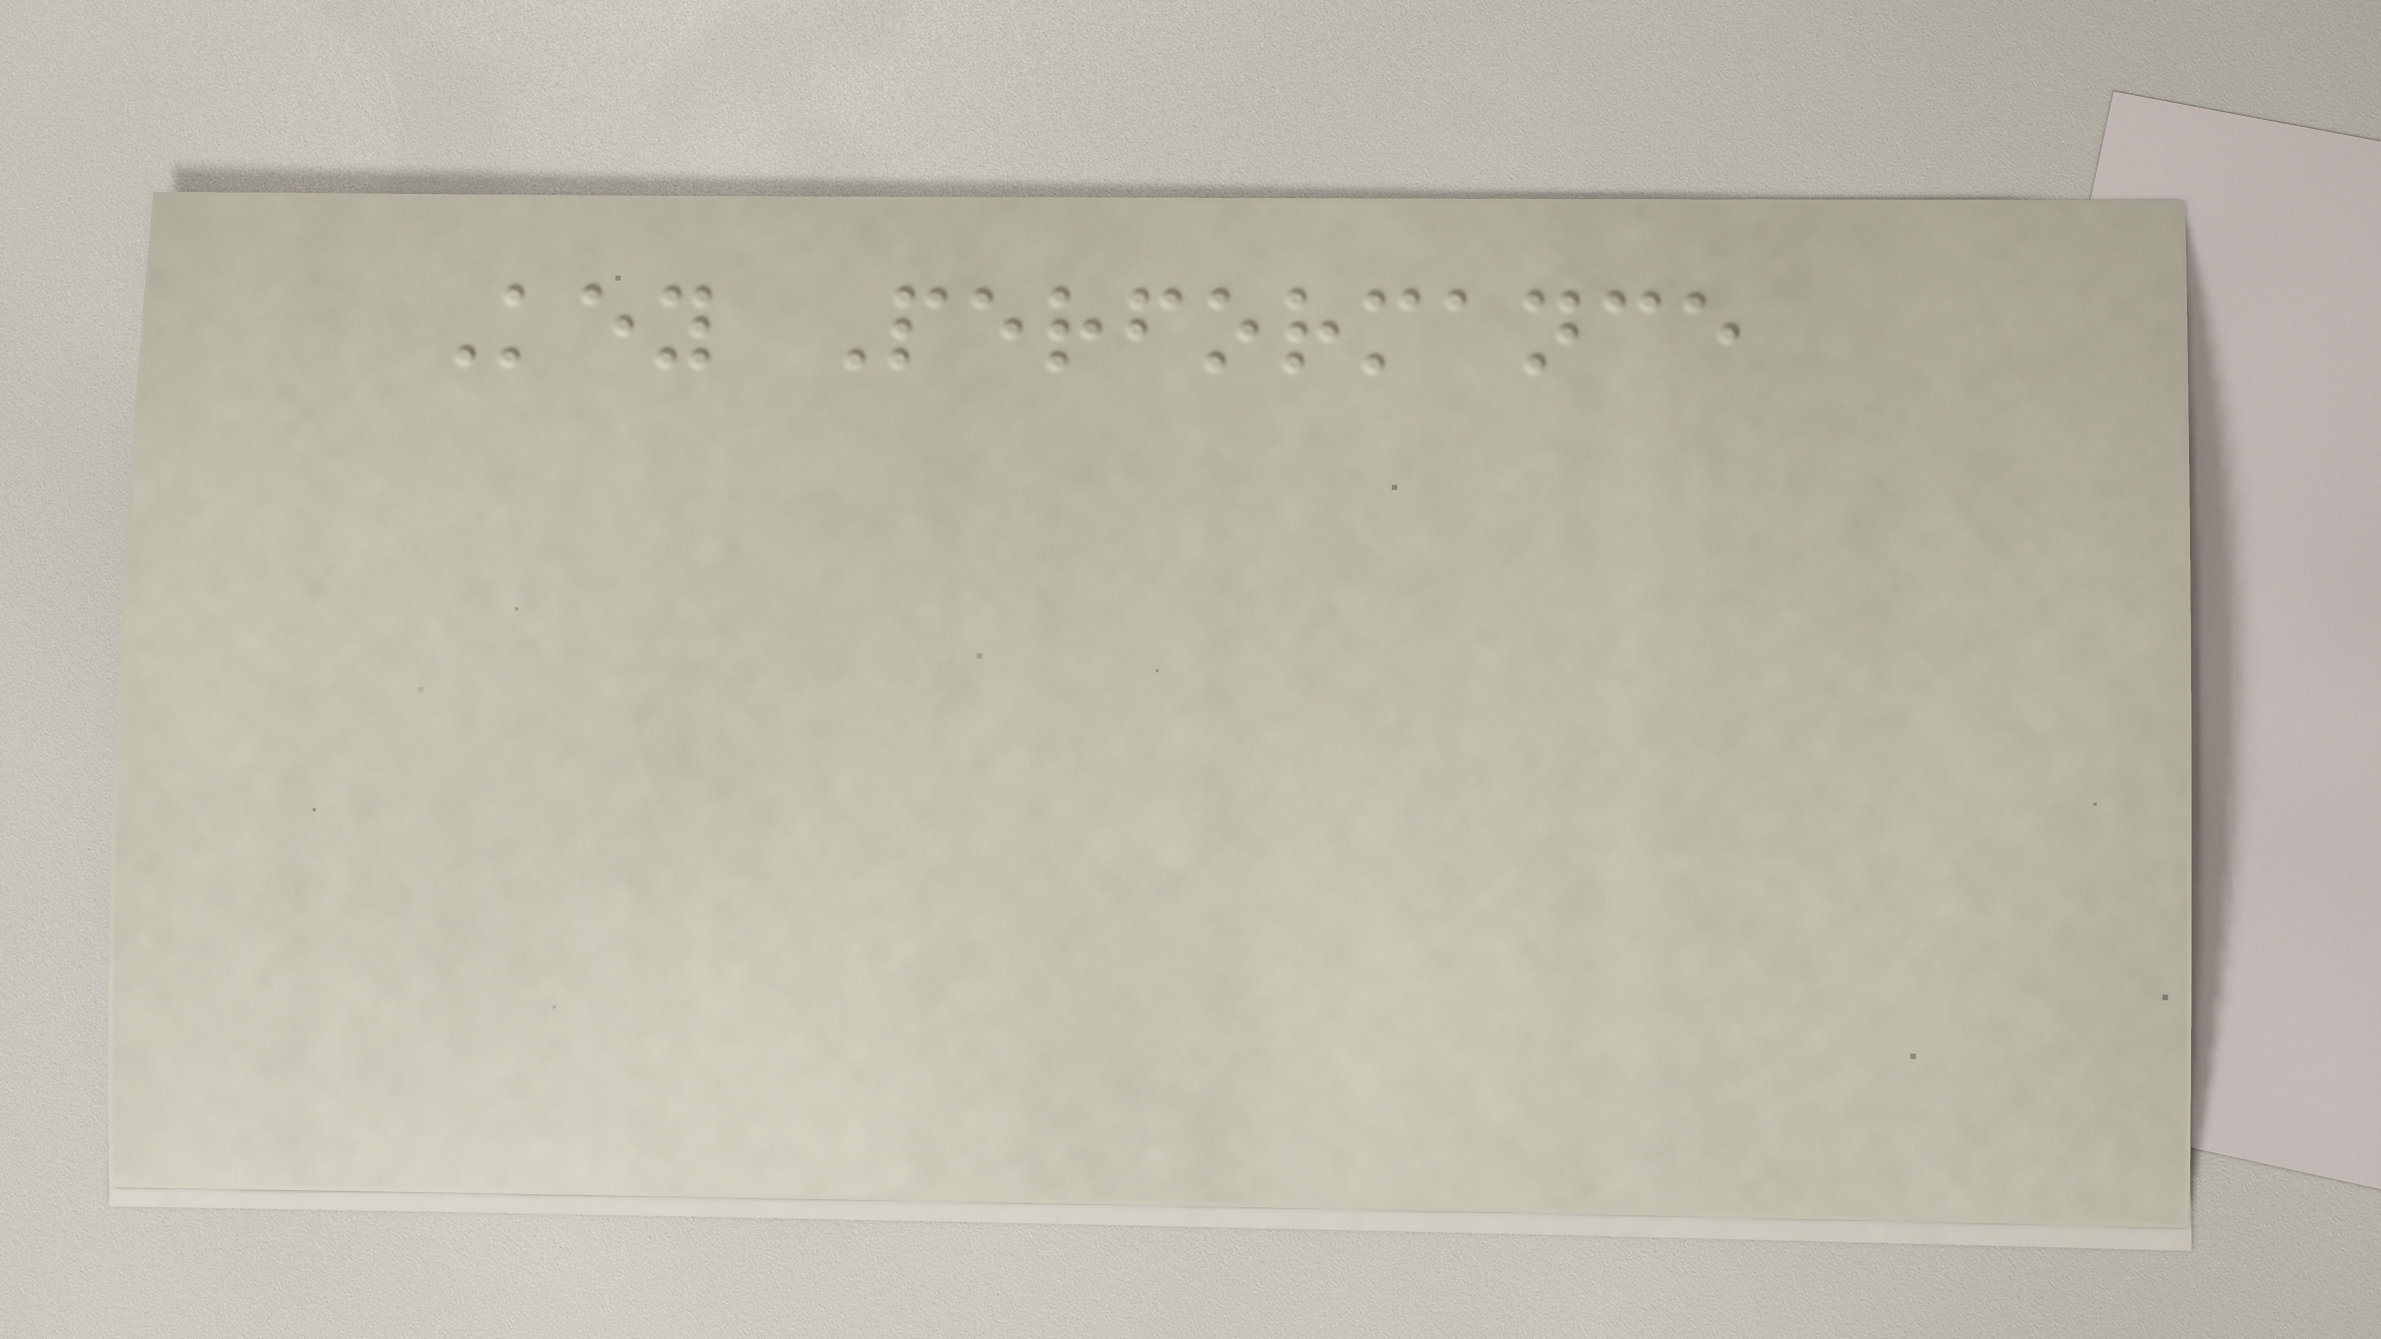Key Performance
